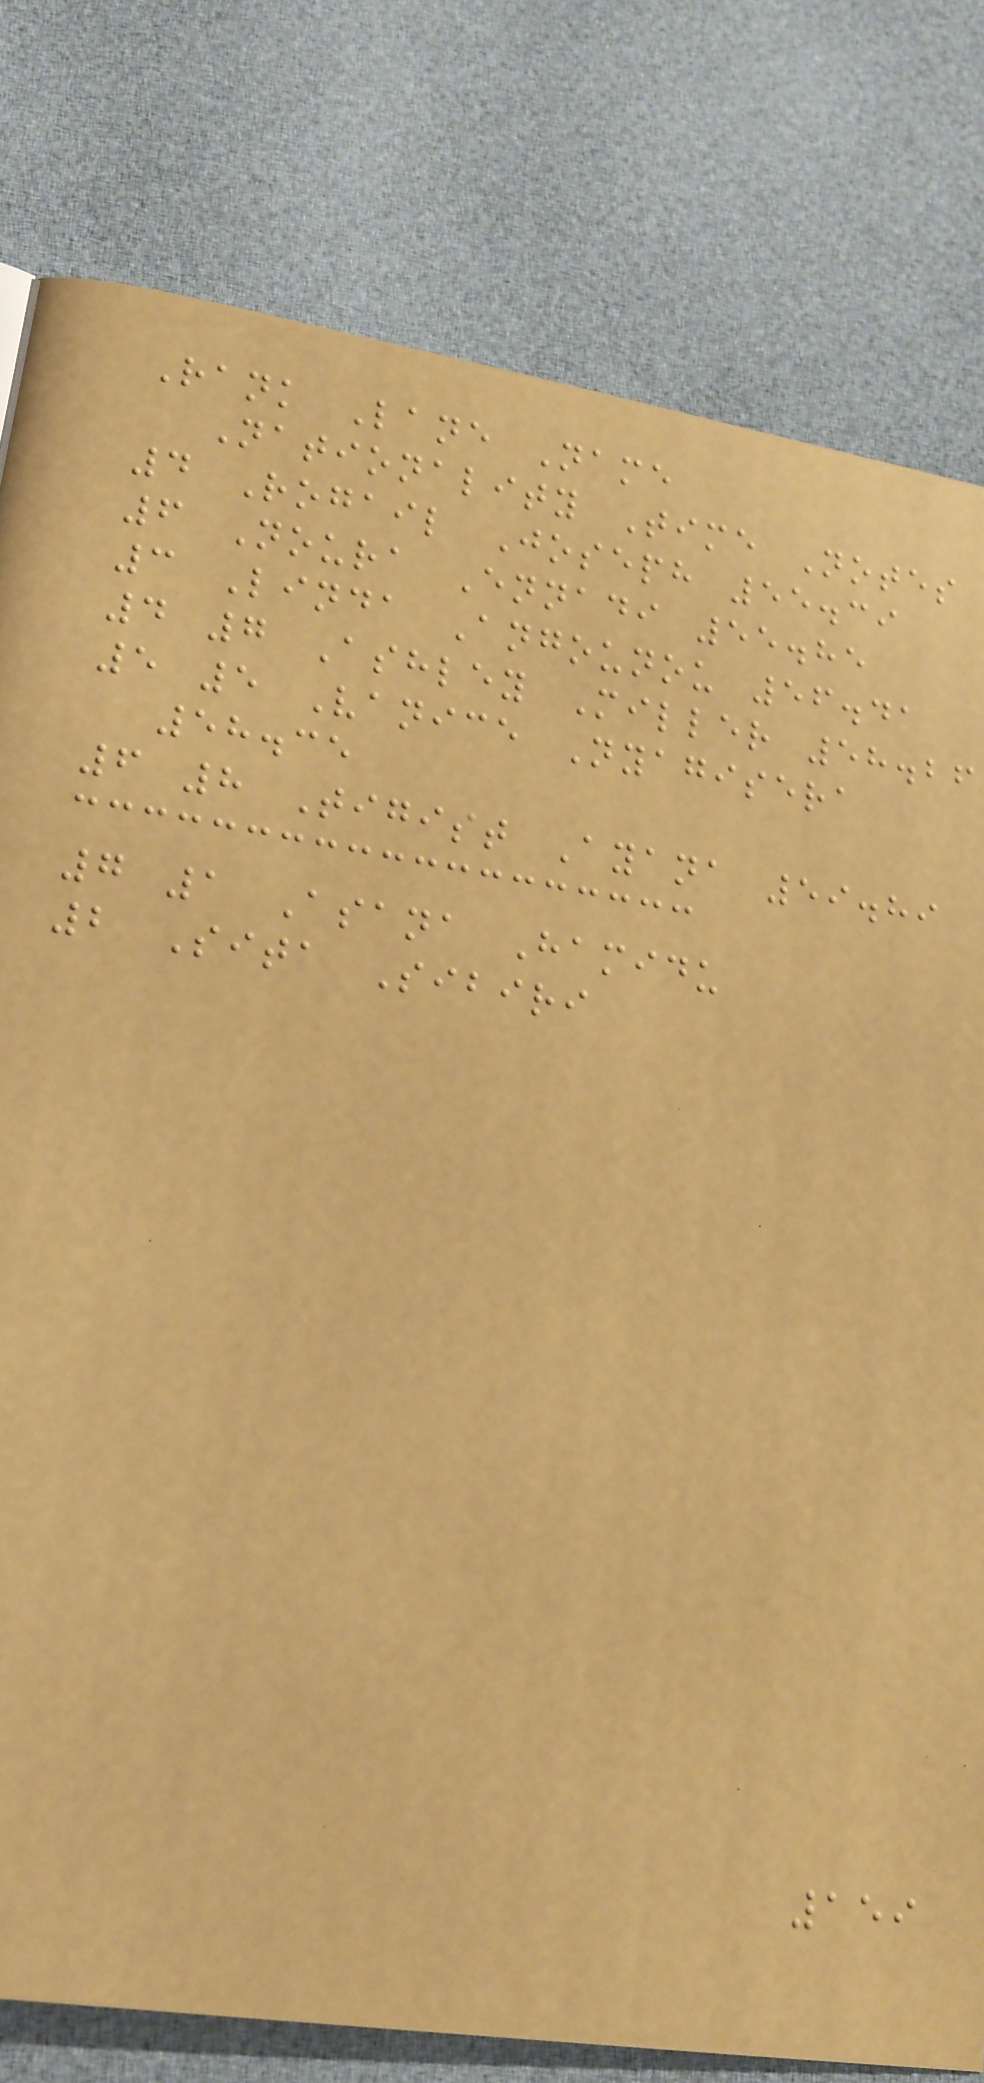Rank Lane Name
Nationality Time Notes
4 Rogail Joseph 55.39
6 Noura Ennadi 55.85
3 Linda Angounou 56.41
4 7 Ashley Miller 58.26
5 5 Vanice Nyagisera
58.35
6 8 Tigist Ayana 59.89
7 1 Asana Hamidu
2 Sita Sibiri
159
